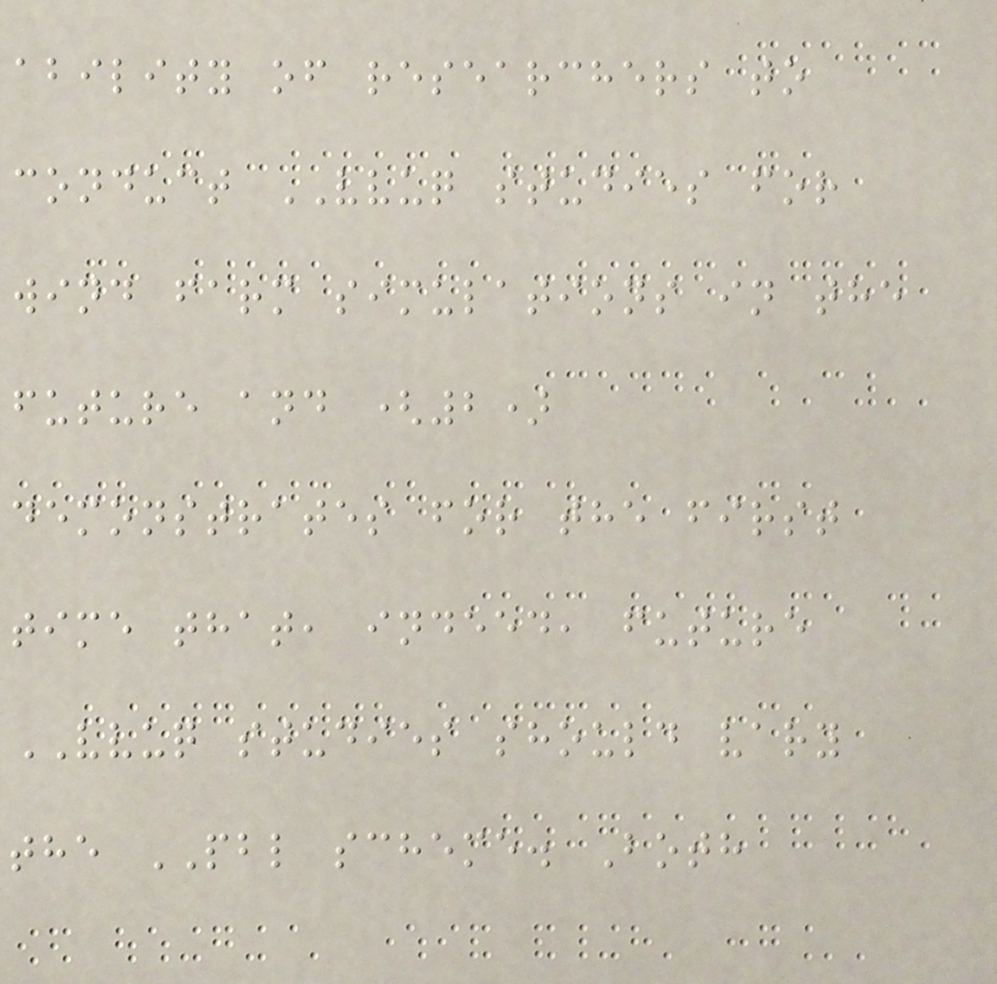ability of researchers to
conduct VVUQ studies for
wind farm simulations in the
future and (2)
demonstrates for the first
time that, indeed, future
VVUQ studies should vary
the PBL scheme. Both
